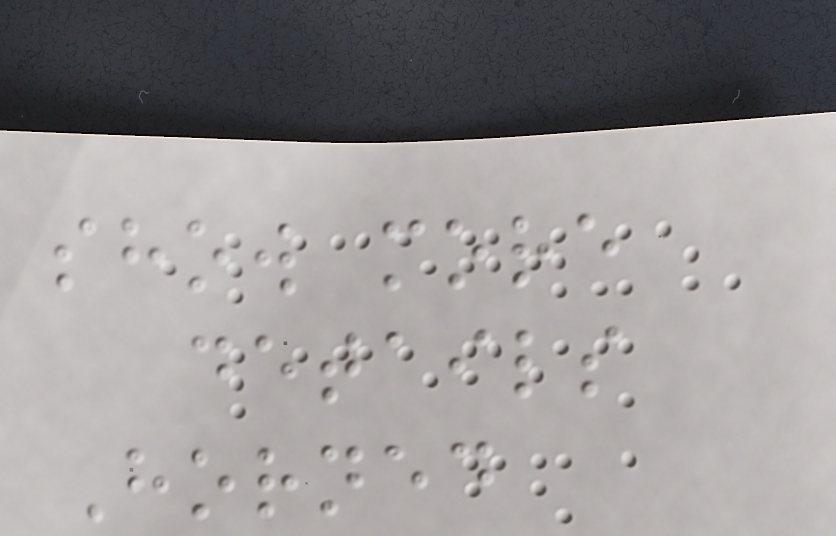show more
details
Horned
